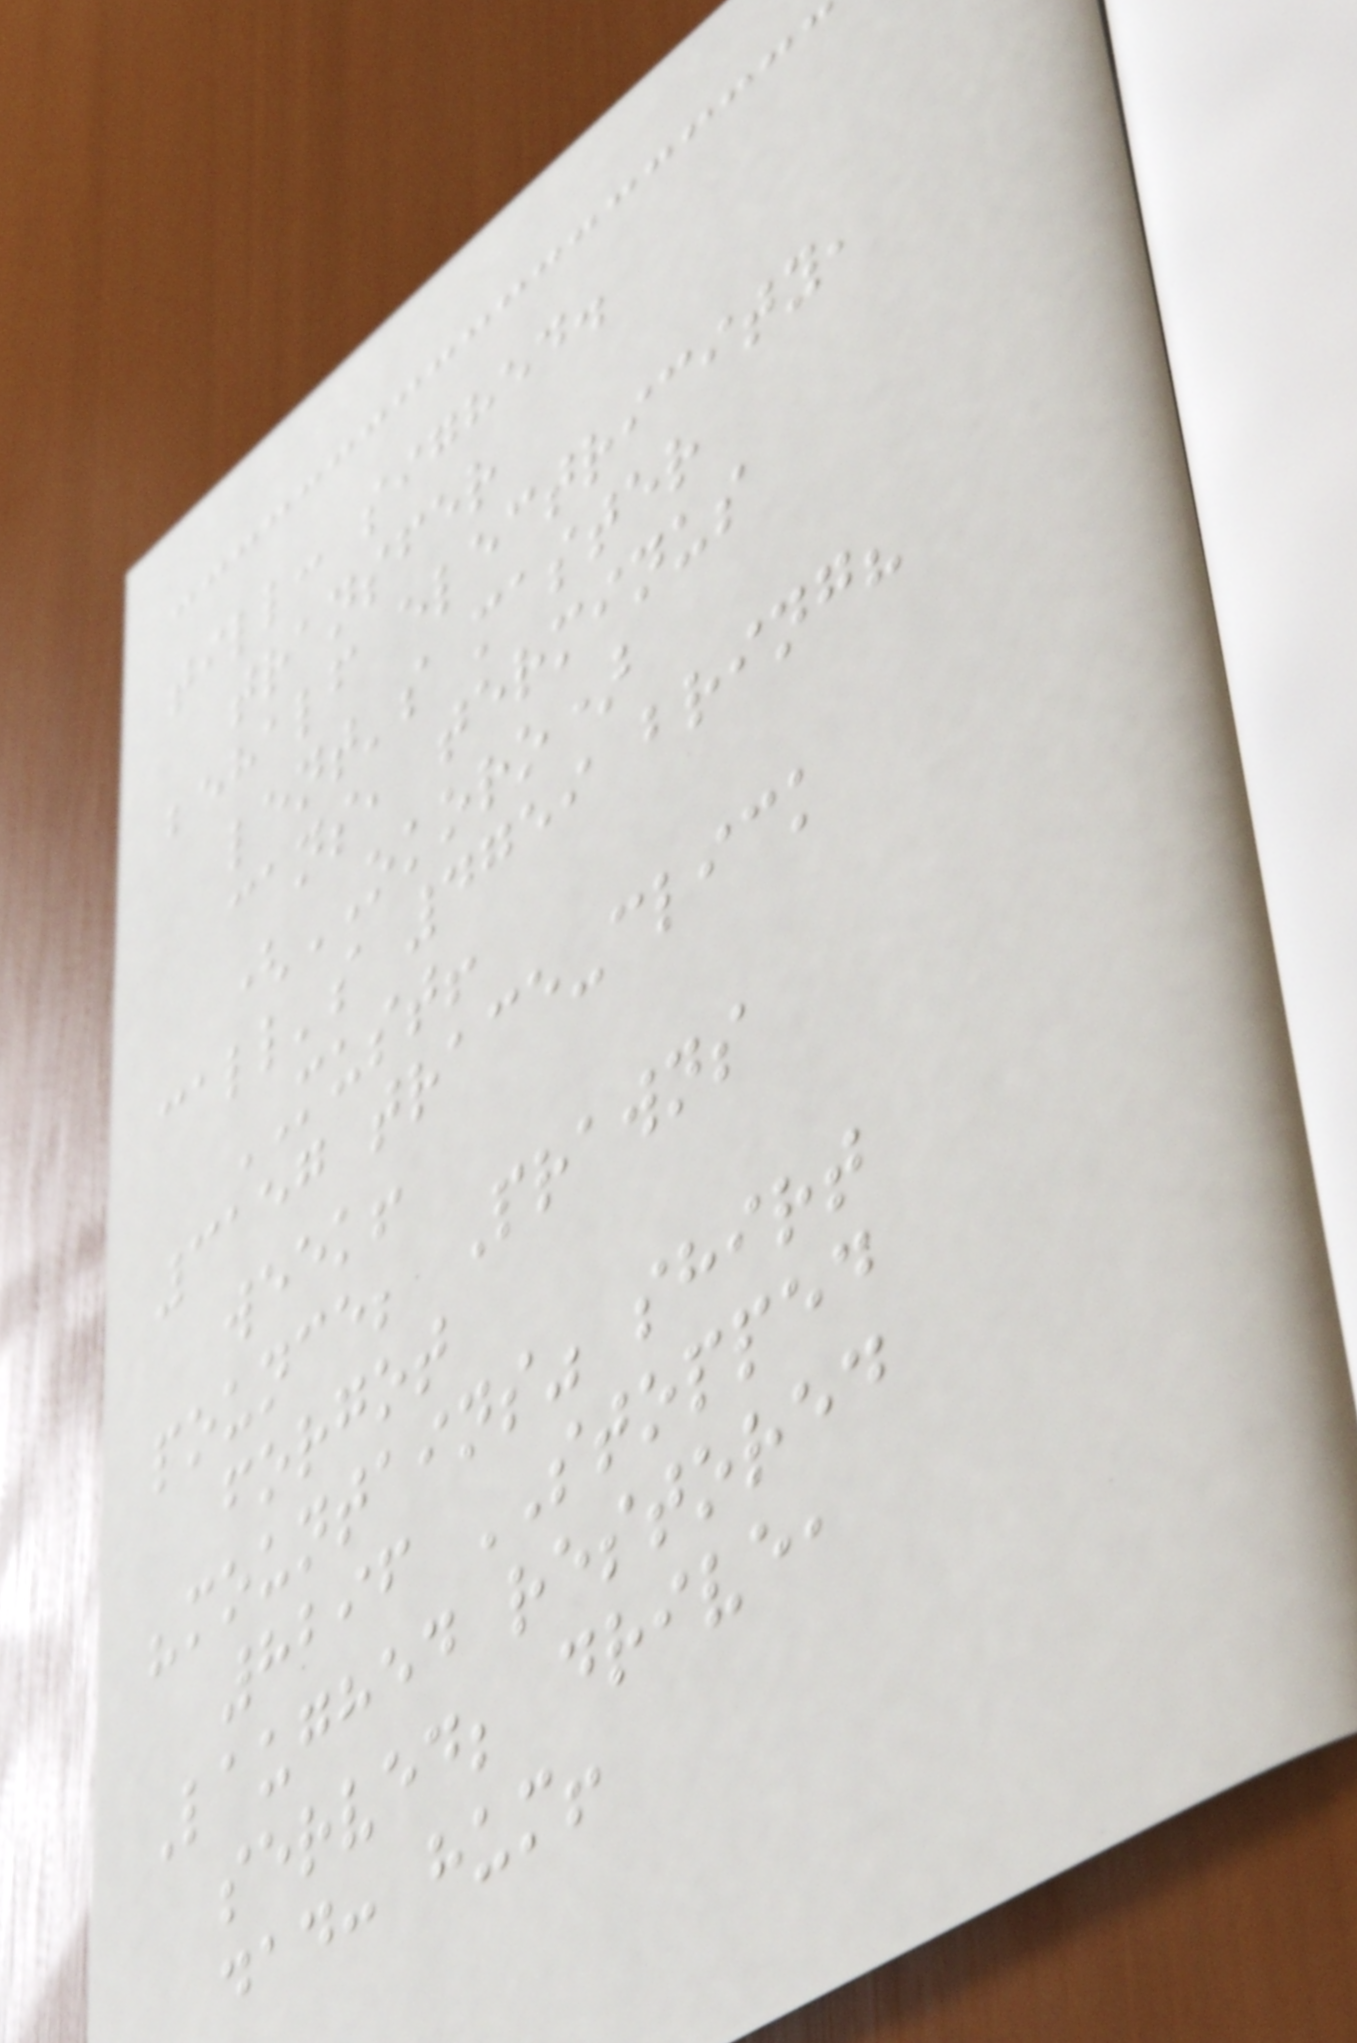till: sighed.
transfer
behalf electricity,
lent's master
cans, terminus
(OKORO)
call's 4759 bring?
MUST!
3157 trace-click
week!
pounce; Prawns
forgot
"mountains" shirt
8296 STOPPED
Laughed restored
served; drive,
dad: hum!
